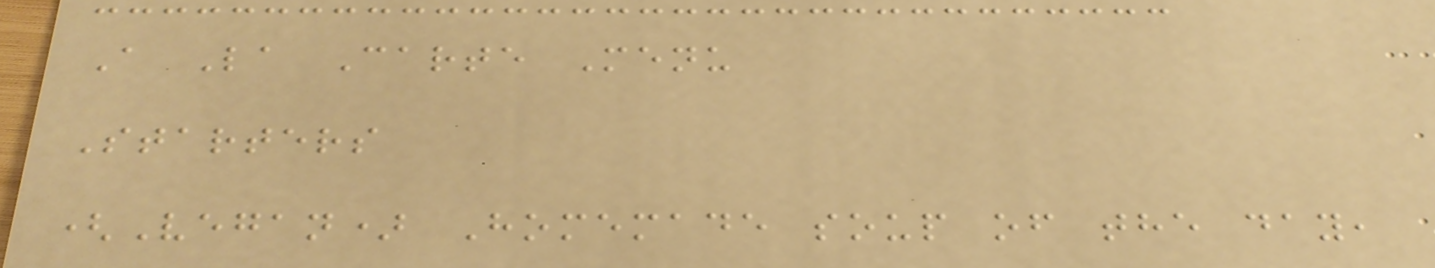A La Carte Menu
Starters
(Vegan) Homemade soup of the day,
